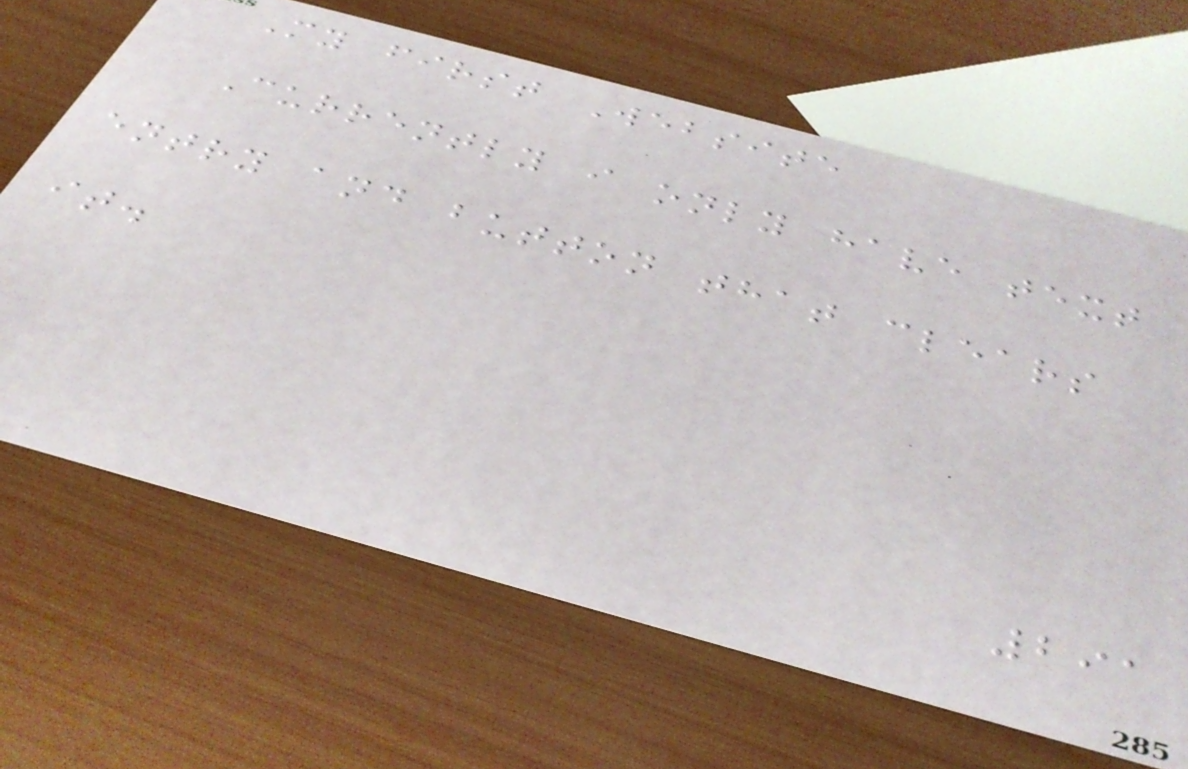My first Website
Currently i only have text
entry and button that clears
it.
291
